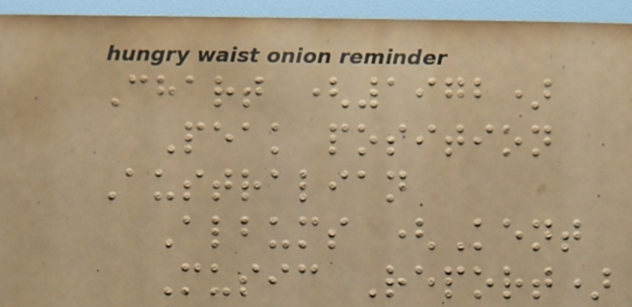Chart (1972)
Peak position
Australian
Albums (Kent
Music Report)
